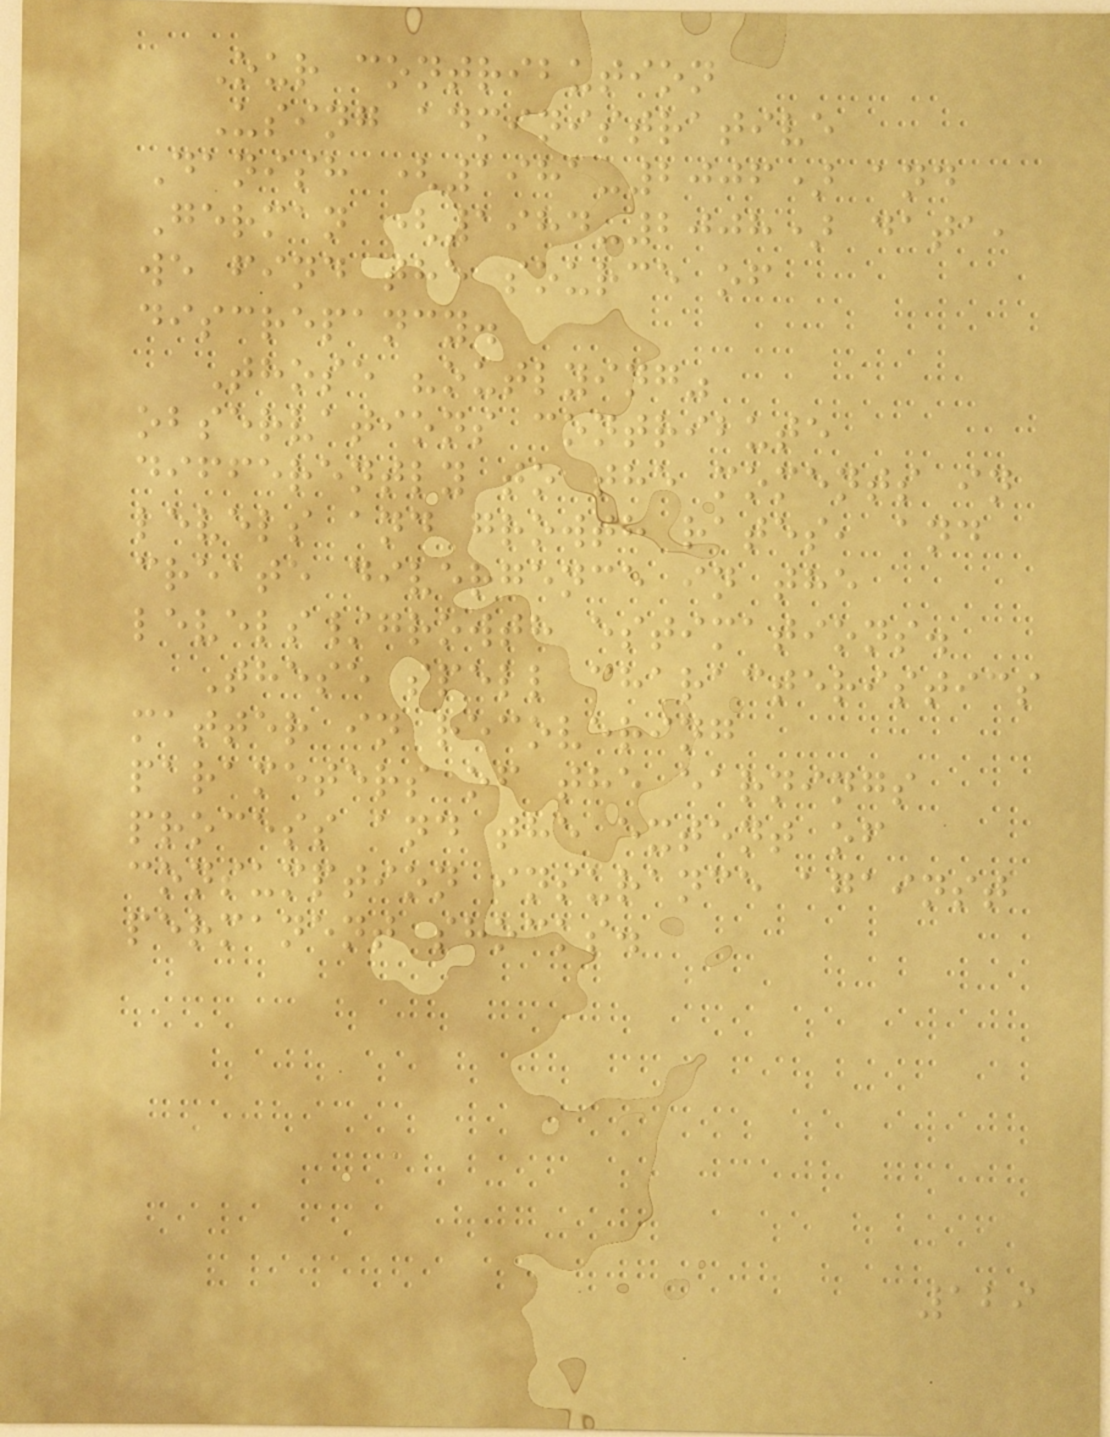Our contribution
Using administrative
Danish (1981-2006) and
German (1984-2008) data,
we find the source of
discrepancy.
Those "outlying"
observations contribute
differently to the moments in
levels and growth rates, and
create divergence in the
levels/growth estimations.
These spell characteristics
matter in recovering
parameters of the earnings
process and the extent of
consumption insurance against
permanent shocks.
129
